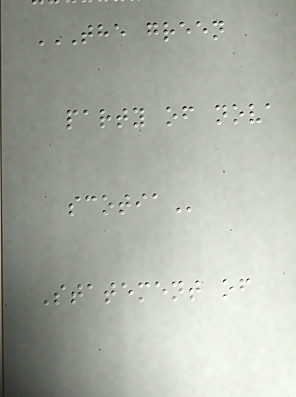THE GREEN
PARTY OF NOVA
SCOTIA
Statement of
